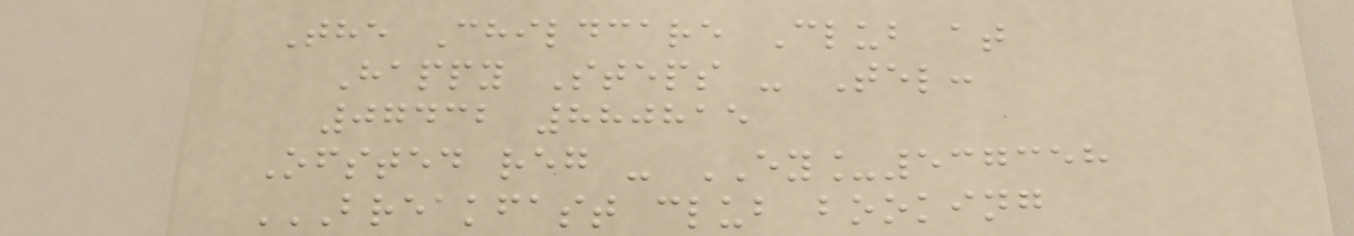The Childcare Club at
Happy Steps - Tel:
07432 880815
Ofsted reg - EY_537358
BREAKFAST CLUB BOOKING
